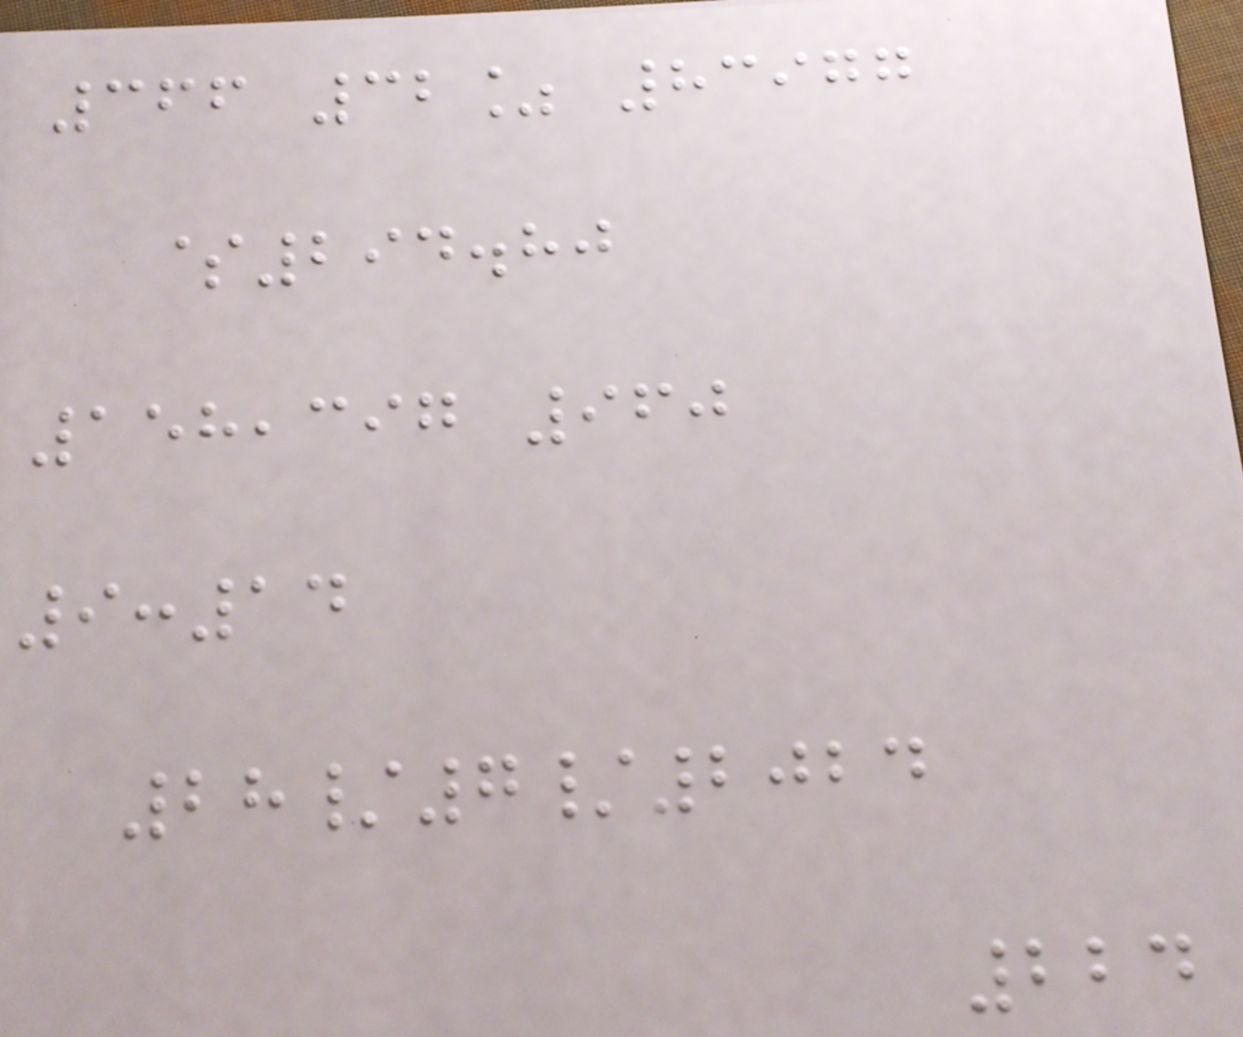366 32% 83977
$294.80
158,397 960
9:14
28/7/2024
224
